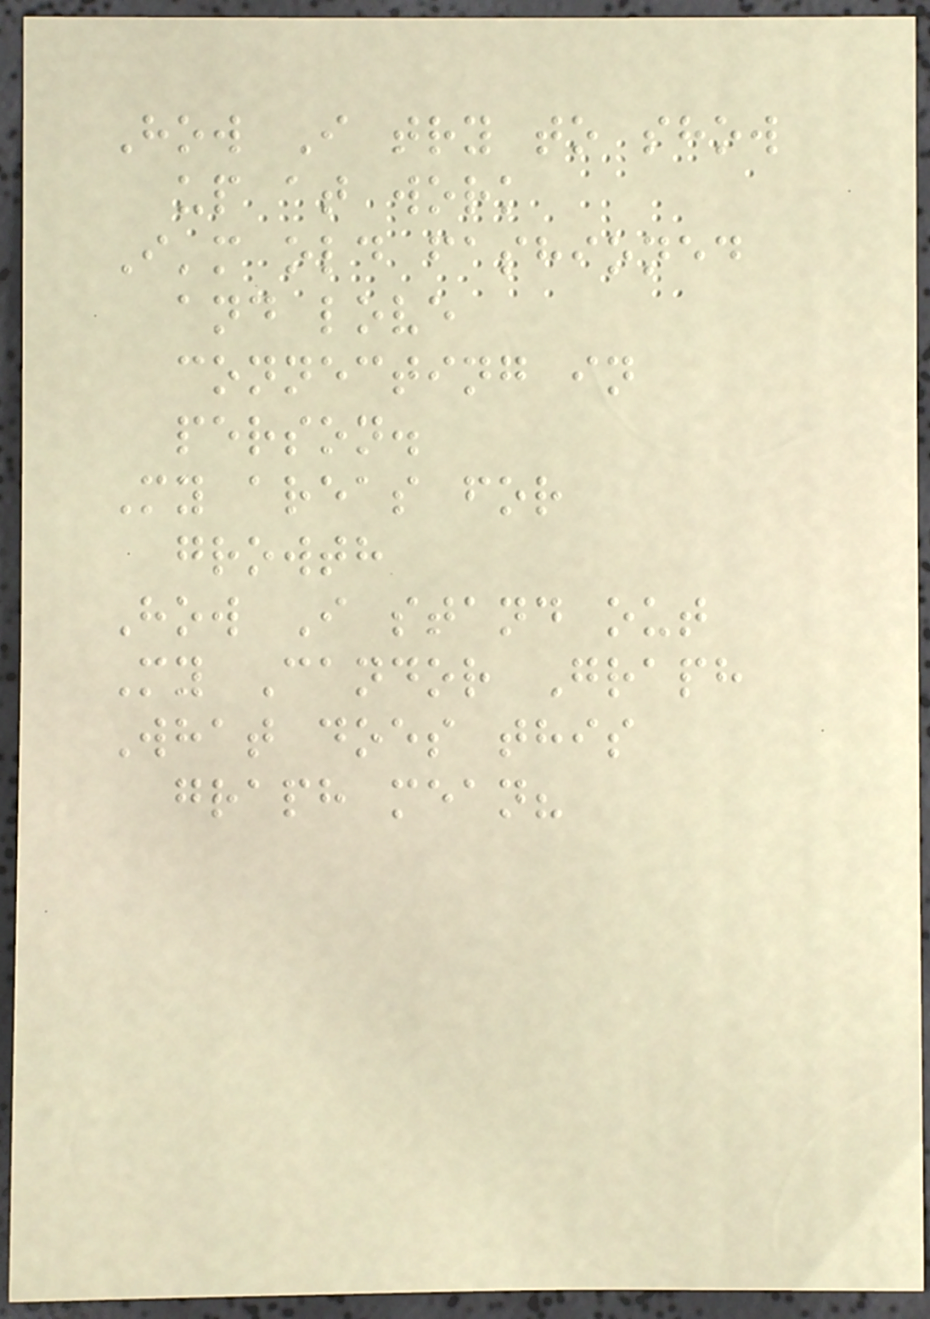How I try to show
up at work
I'm old fashioned
and love
connecting in
person.
My areas for
growth
How I stand out
My Candor Graph
What does this
graph mean?
